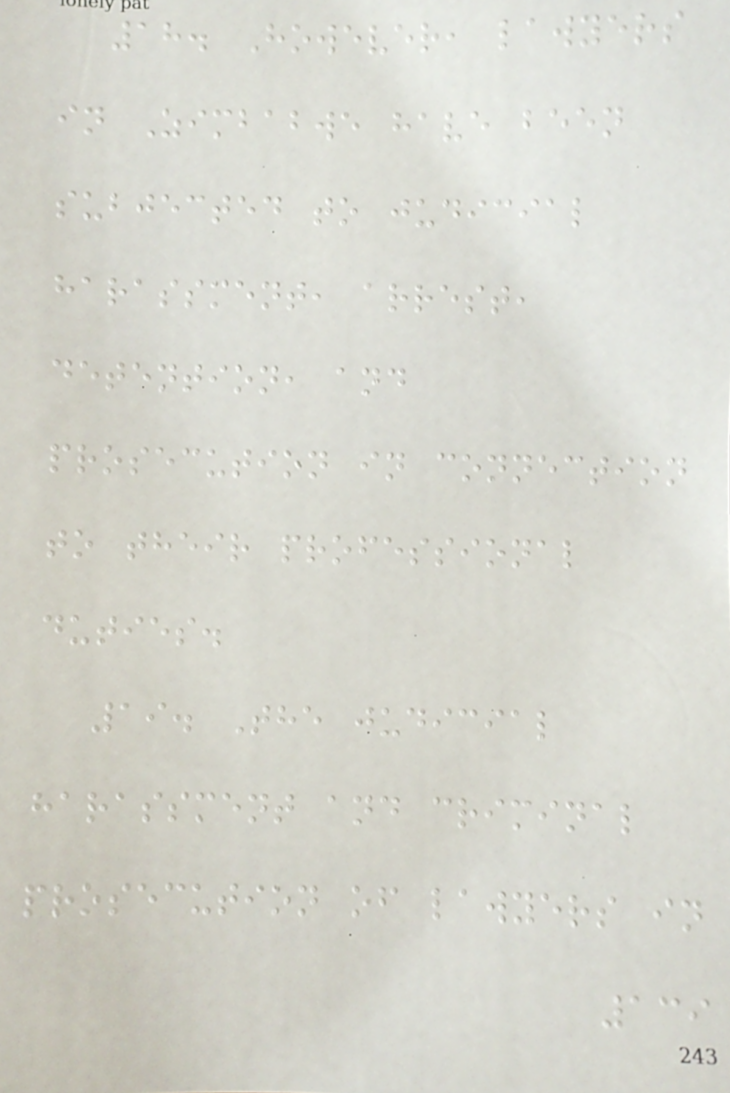18. However, lawyers
in Zimbabwe have been
subjected to judicial
harassment, arrest,
detention, and
prosecution in connection
to their professional
duties.
19. The judicial
harassment and criminal
prosecution of lawyers in
139
